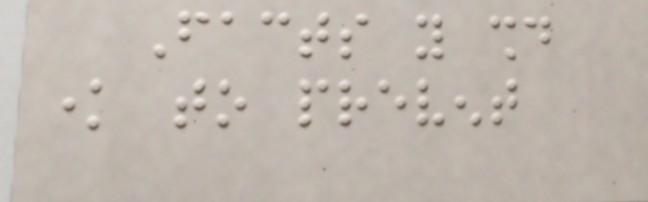Facts you should
know to prevent
